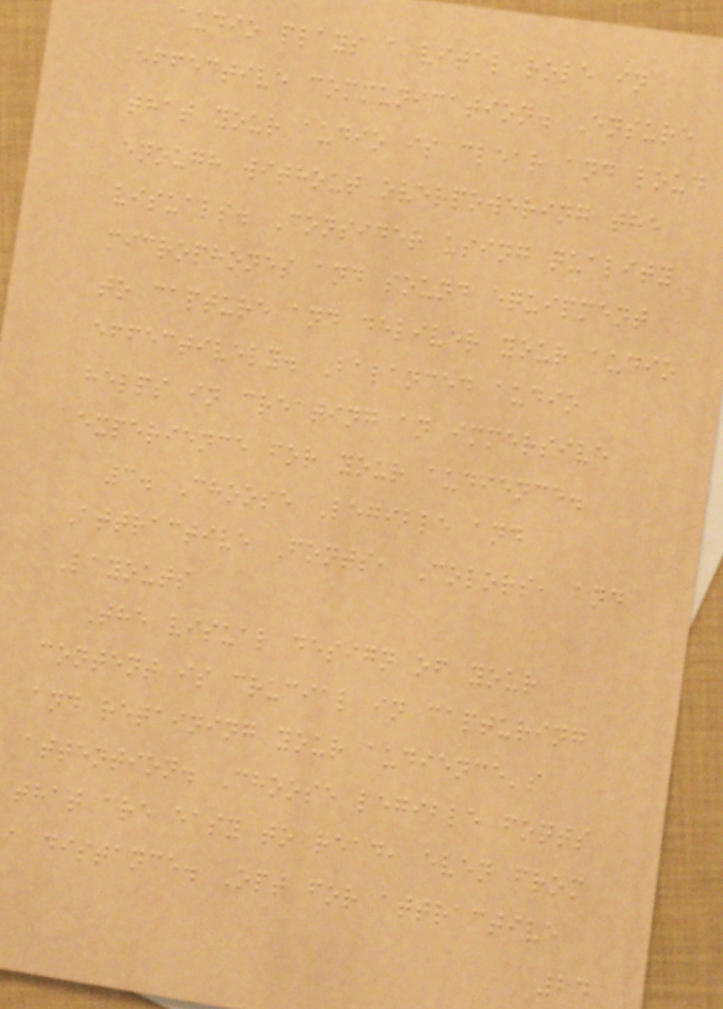audio plays a vital role in
effective communication. Ensure
that your audio is clear and loud
enough without overpowering the
visuals. Consider using quality
microphones and sound equipment
to capture and deliver your audio
effectively. Balanced audio
helps in creating an immersive
experience for your audience.
3. Choose Legible and
Attractive Fonts, Colors, and
Layouts
The visual design of your
content is crucial in capturing
and retaining your audience's
attention. Choose legible fonts
that are easy to read, even from
a distance. Opt for attractive
24
